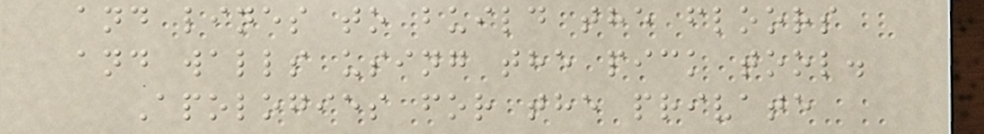and lines to build the floors
and walls using the pick tool.
Apologies for the private
